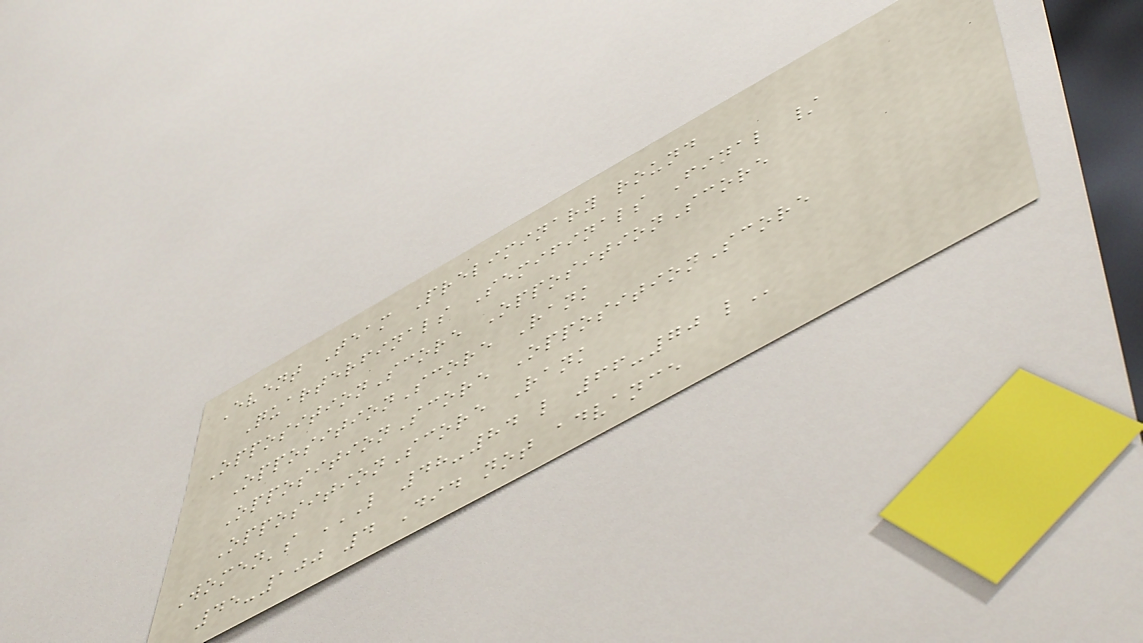Event Team Preliminary round
Quarterfinals Semifinals Final /
OppositionScore OppositionScore
OppositionScore Rank
OppositionScore OppositionScore
OppositionScore Rank
Women's L 48-84 L 66-70 L
45-100 4 Did not advance
